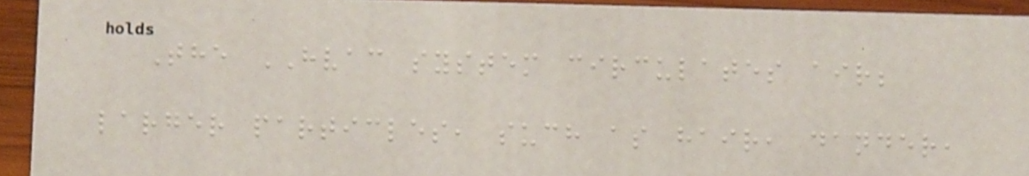The HVAC system circulates air;
larger particles, such as hair, dander,
